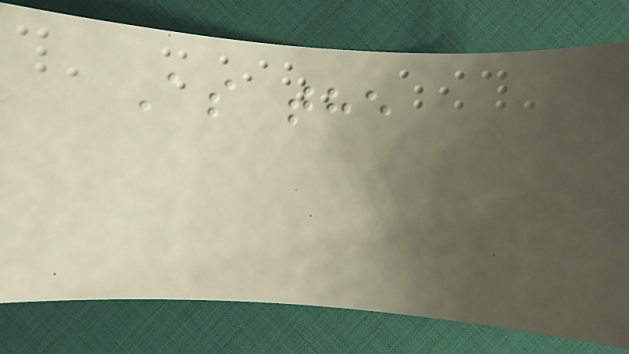As the
